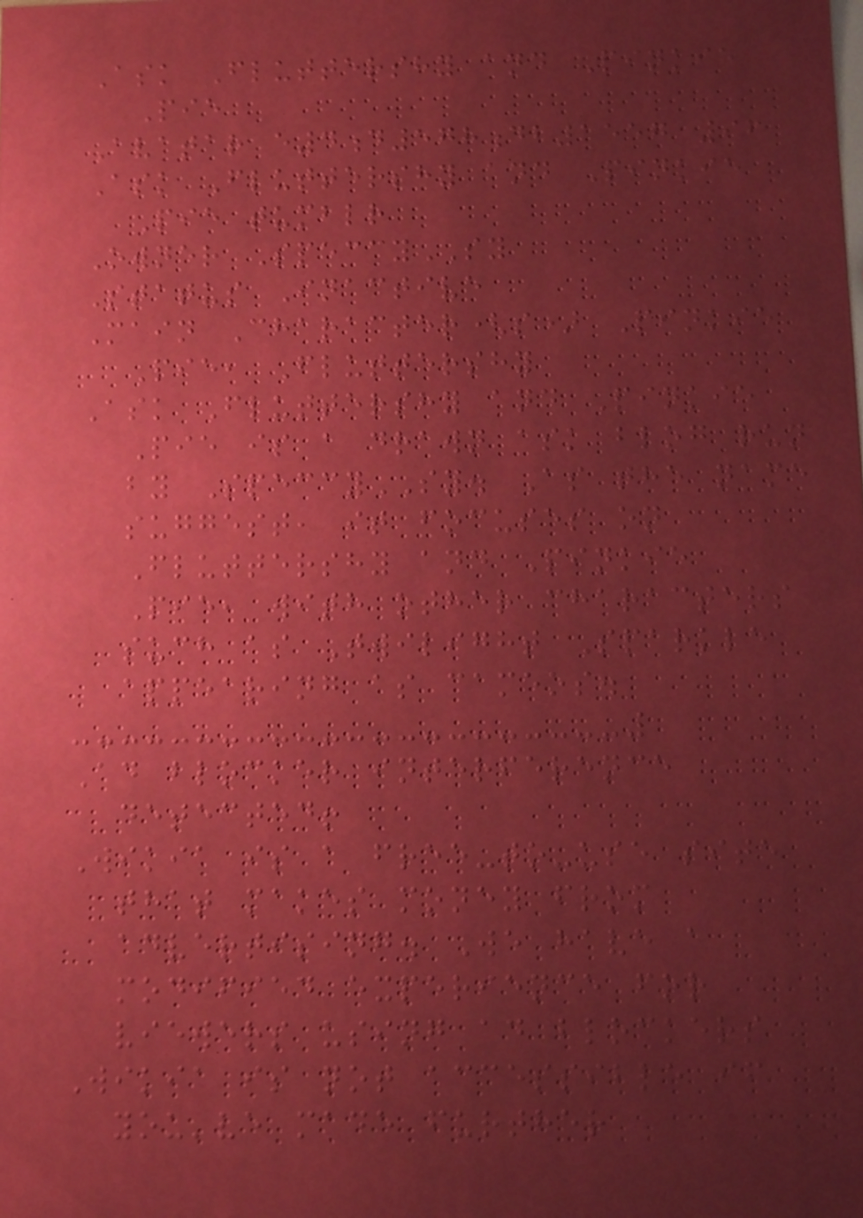Ask Fluttershy and Pinkie
Pie
Avatar e4d578db1557 96
Ask Fluttershy and Pinkie
Pie tumblr
Owner SpeccySY
Status Inactive
Main Character(s) Pinkie
Pie, Fluttershy
Ask Fluttershy and Pinkie
Pie is a drawn ask blog run
by SpeccySY. As the name
suggest, it focuses on
Fluttershy and Pinkie
Pie, with other characters
such as Twilight Sparkle
appearing as cameos.
Ad blocker interference
detected!
Wikia is a free-to-use site
that makes money from
advertising. We have a
modified experience for
viewers using ad blockers
Wikia is not accessible if
you've made further
